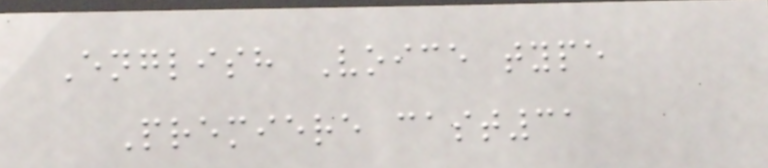English Voice type
Premiere cast31
